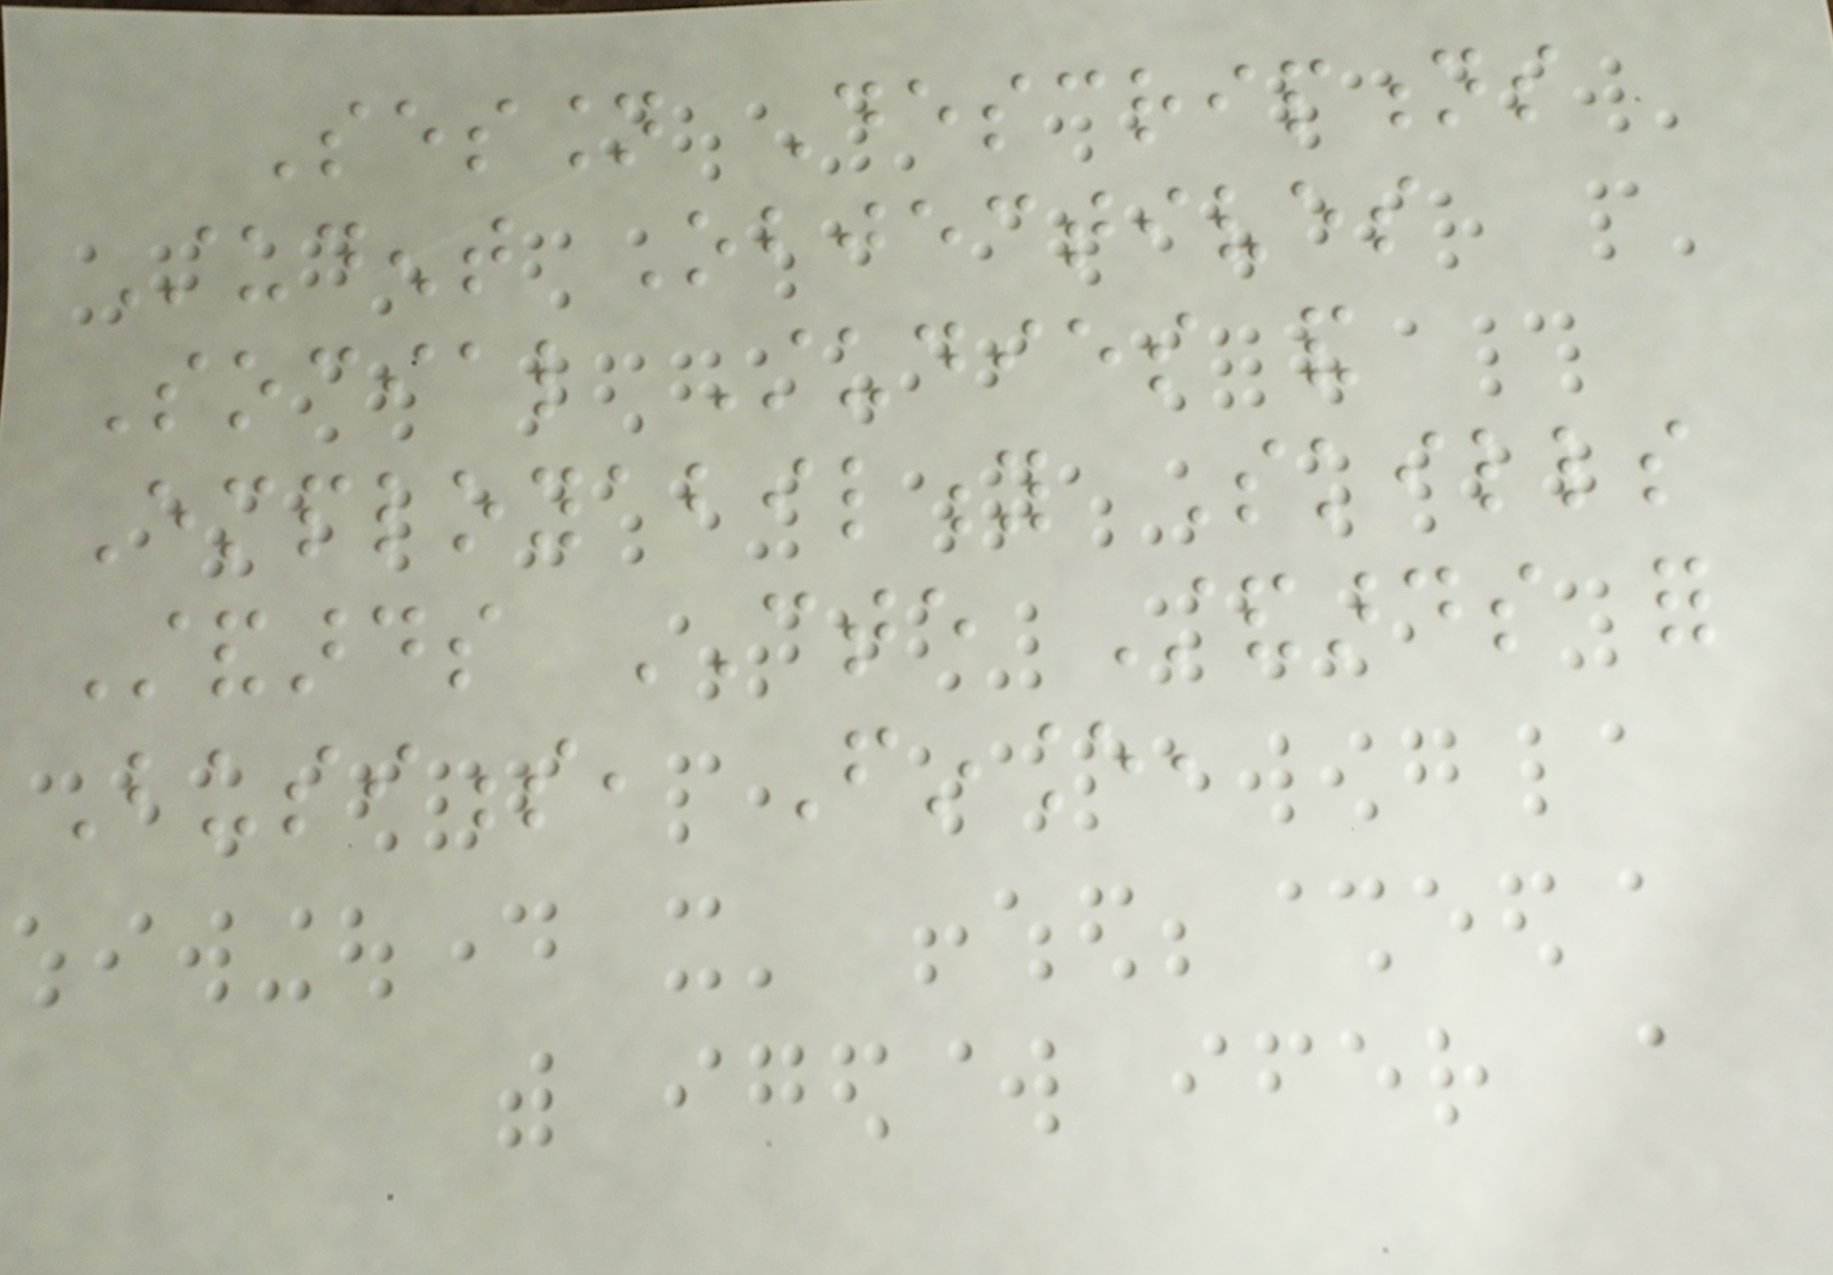Session Descriptions
Student Objectives
Social Studies and
Employability Skills
Standards CTE Standards for
Business, Finance,
